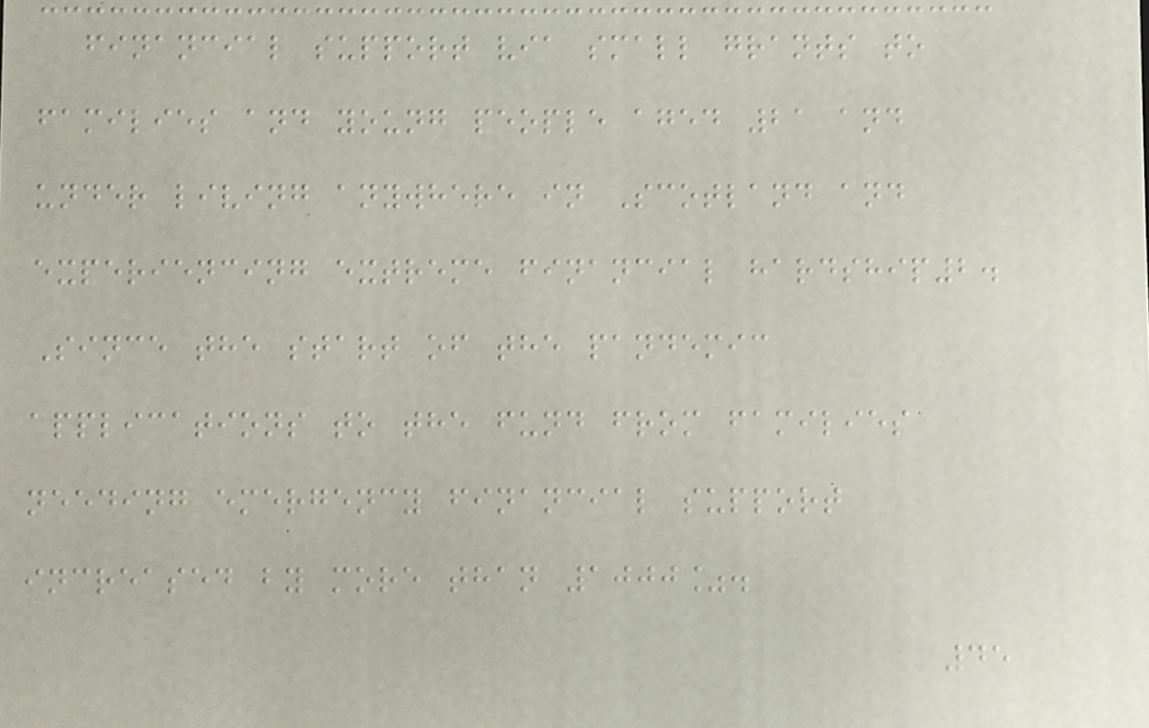financial support via small grants to
families and young people aged 21 and
under living anywhere in Scotland and
experiencing extreme financial hardship2.
Since the start of the pandemic
applications to the fund from families
needing emergency financial support
increased by more than 1000%.
45
